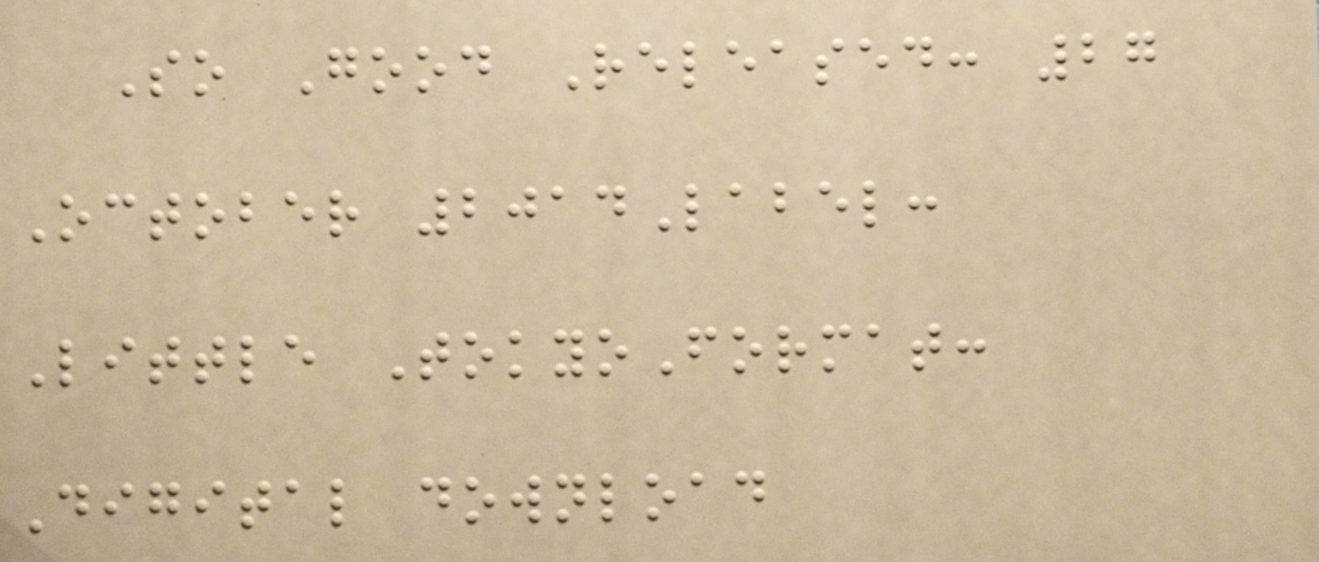So Good Released: 27
October 2014Label:
Little TokyoFormat:
Digital download
